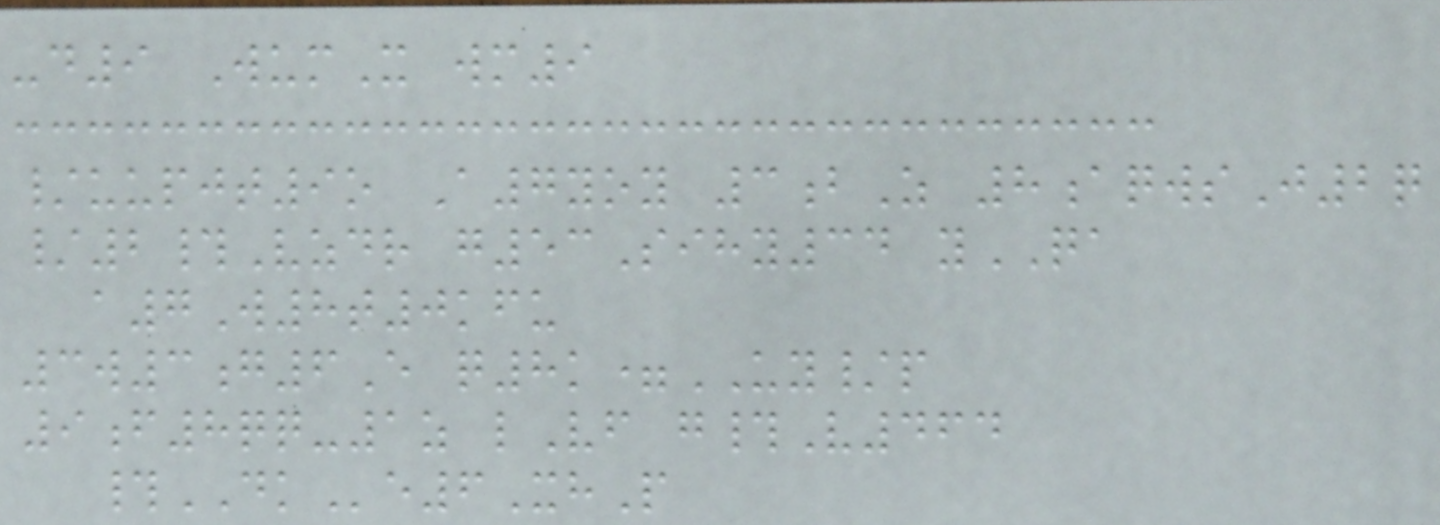-d9 WumX wm9
/uupjt9o A7yoy 3bZ 8aqwsJ2q
/2#Vzdr g53Sihy34 yQA
a7W8t0kfu
3w3g6E q8k=UY/p
9f8qq-1z lVf g#V464
#DKe6XhP
